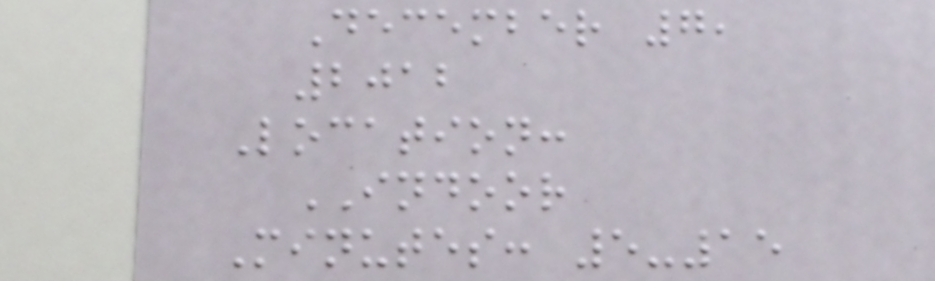December 7,
2012
Location:
INDOOR
Minutes: 5-15
